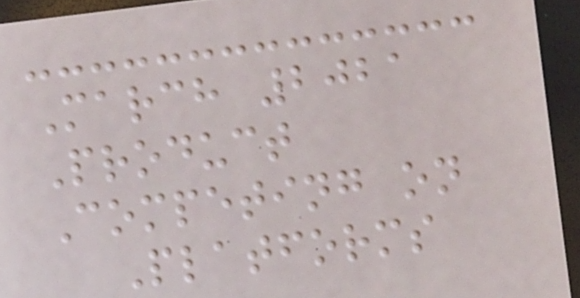March 2021
Product
Competing on
Platforms
